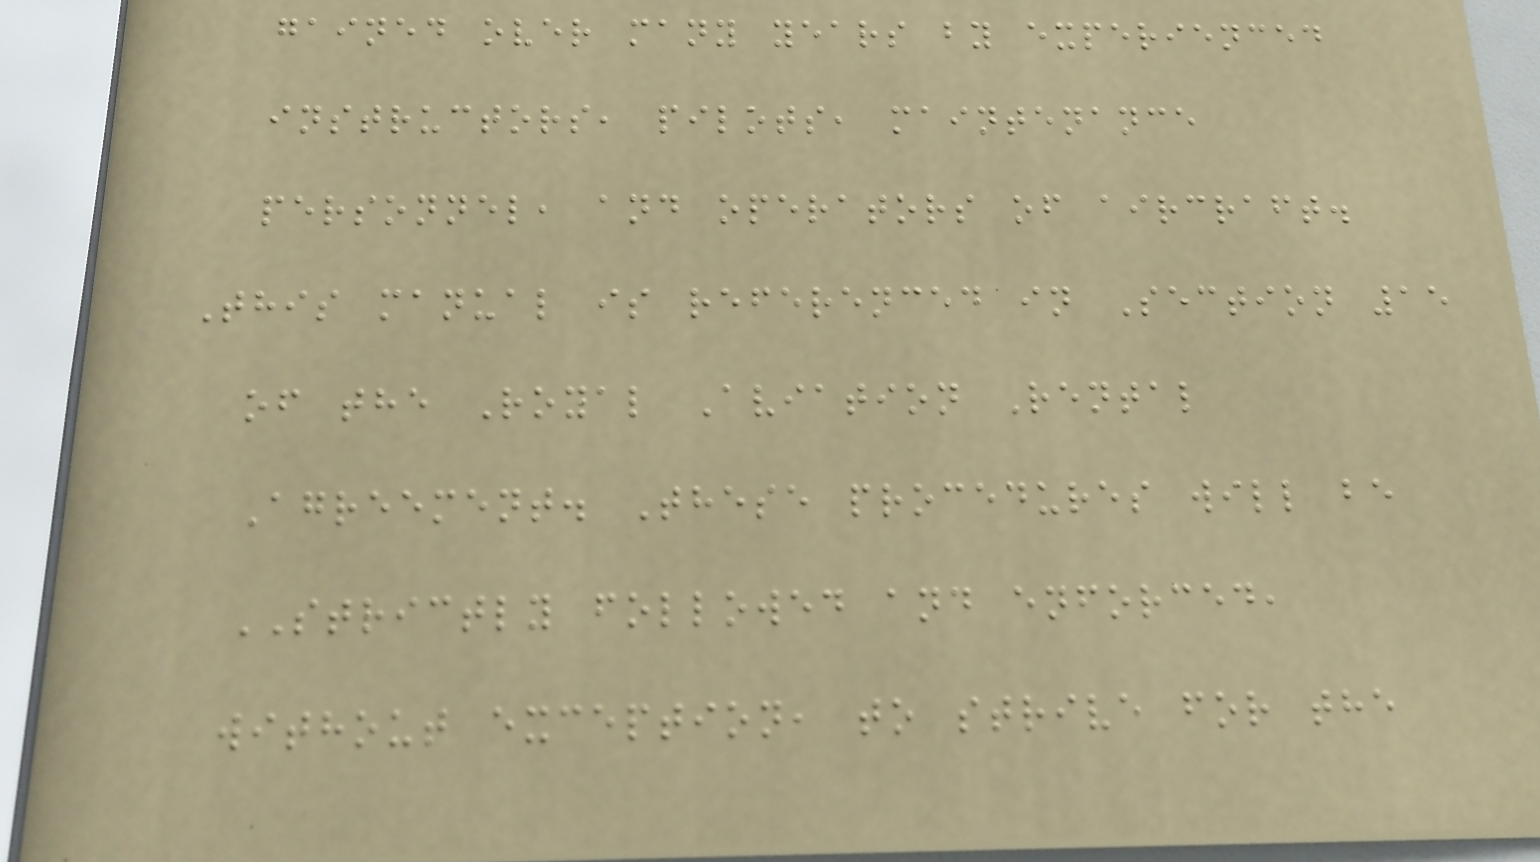gained over many years by experienced
instructors, pilots, maintenance
personnel, and operators of aircraft.
This manual is referenced in Section 15
of the Royal Aviation Rental
Agreement. These procedures will be
STRICTLY followed and enforced,
without exception, to strive for the
